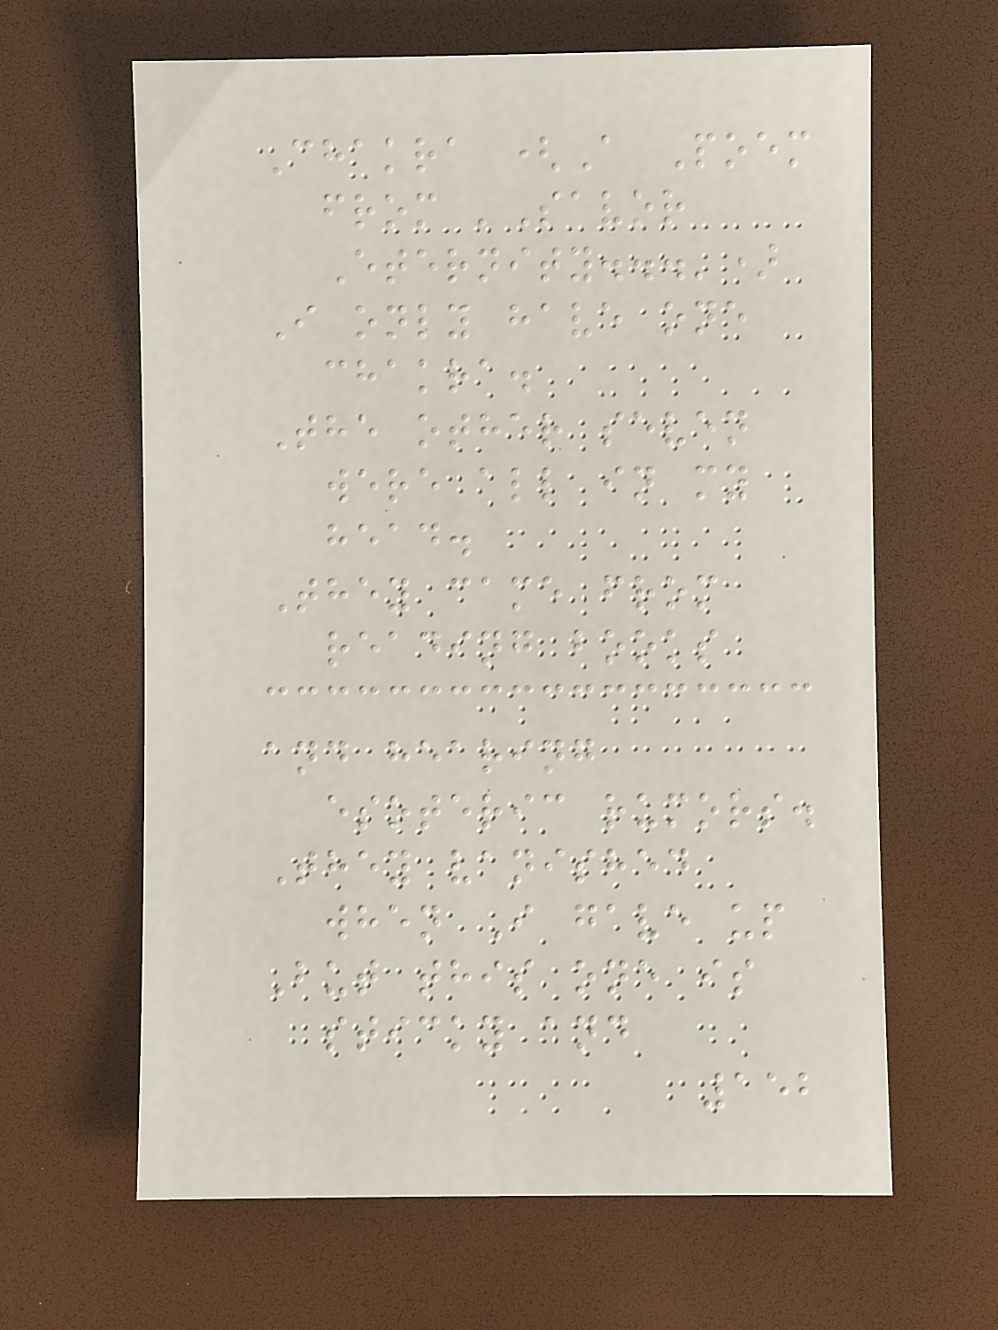Chakra (A Poem
from 'Savor
Eternity...')
I only have one
chakra.
The other seven
were all in my
head.
They came from
reading books
and hearing
esoteric rumors.
They vanished
when I gave up
But this one is
sticky and
152
